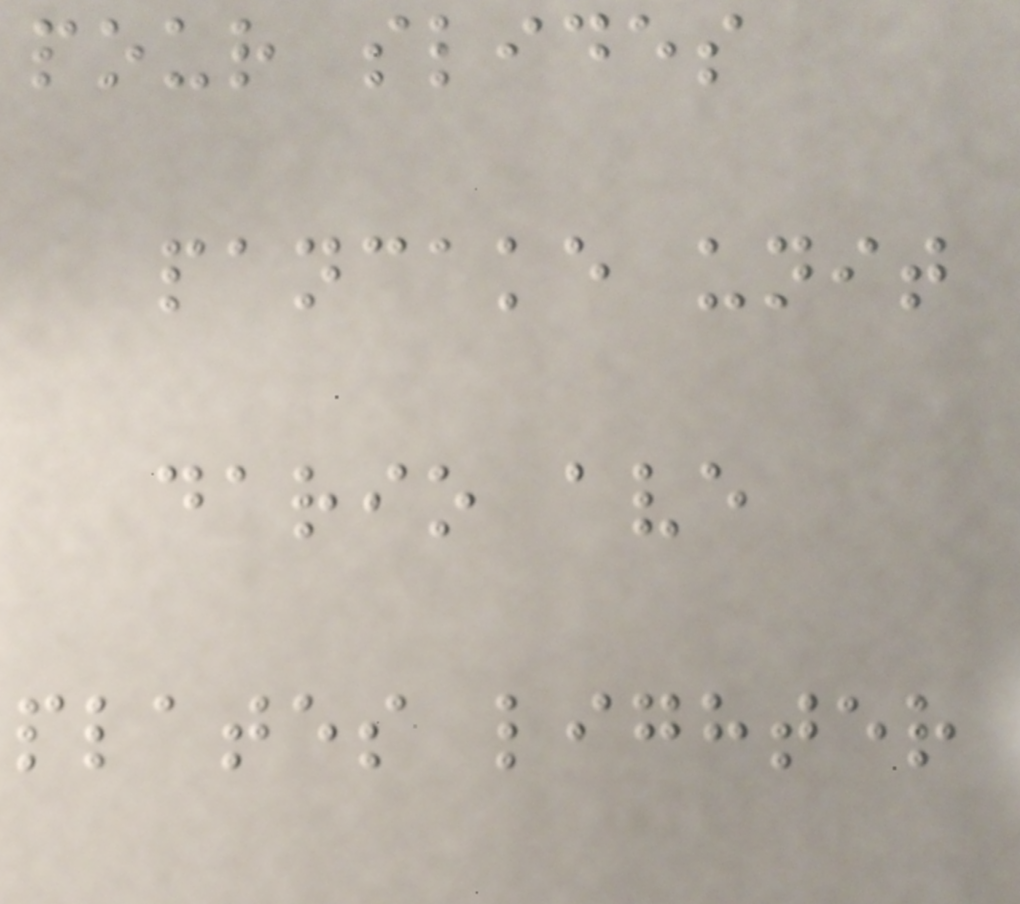pour slides
pancake unit
dario ave
plates lighter
